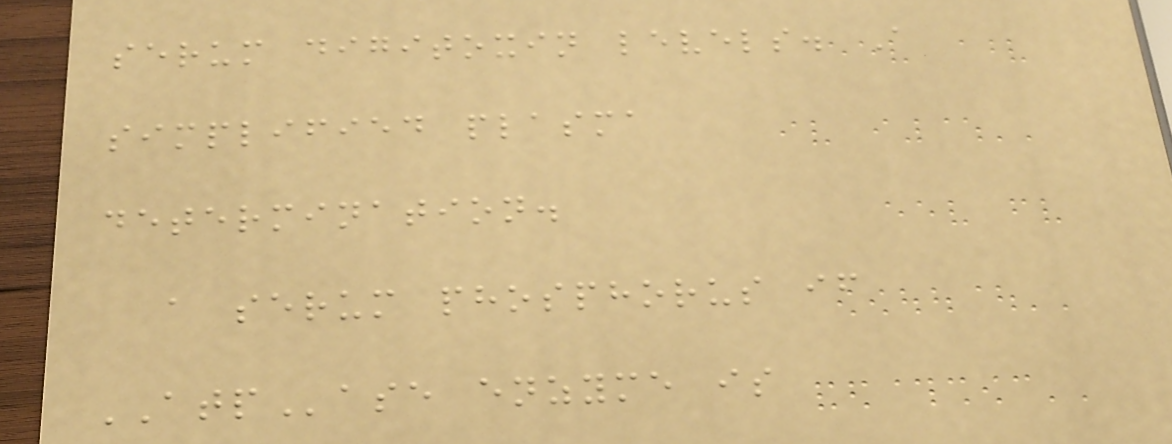serum digitoxin levels. A
simplified plasma
determination.
a serum phosphorus if
ATPase enzyme is
